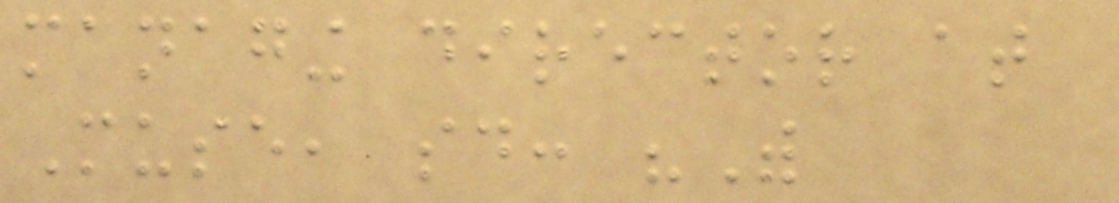managing director at
Muse, said: "With
